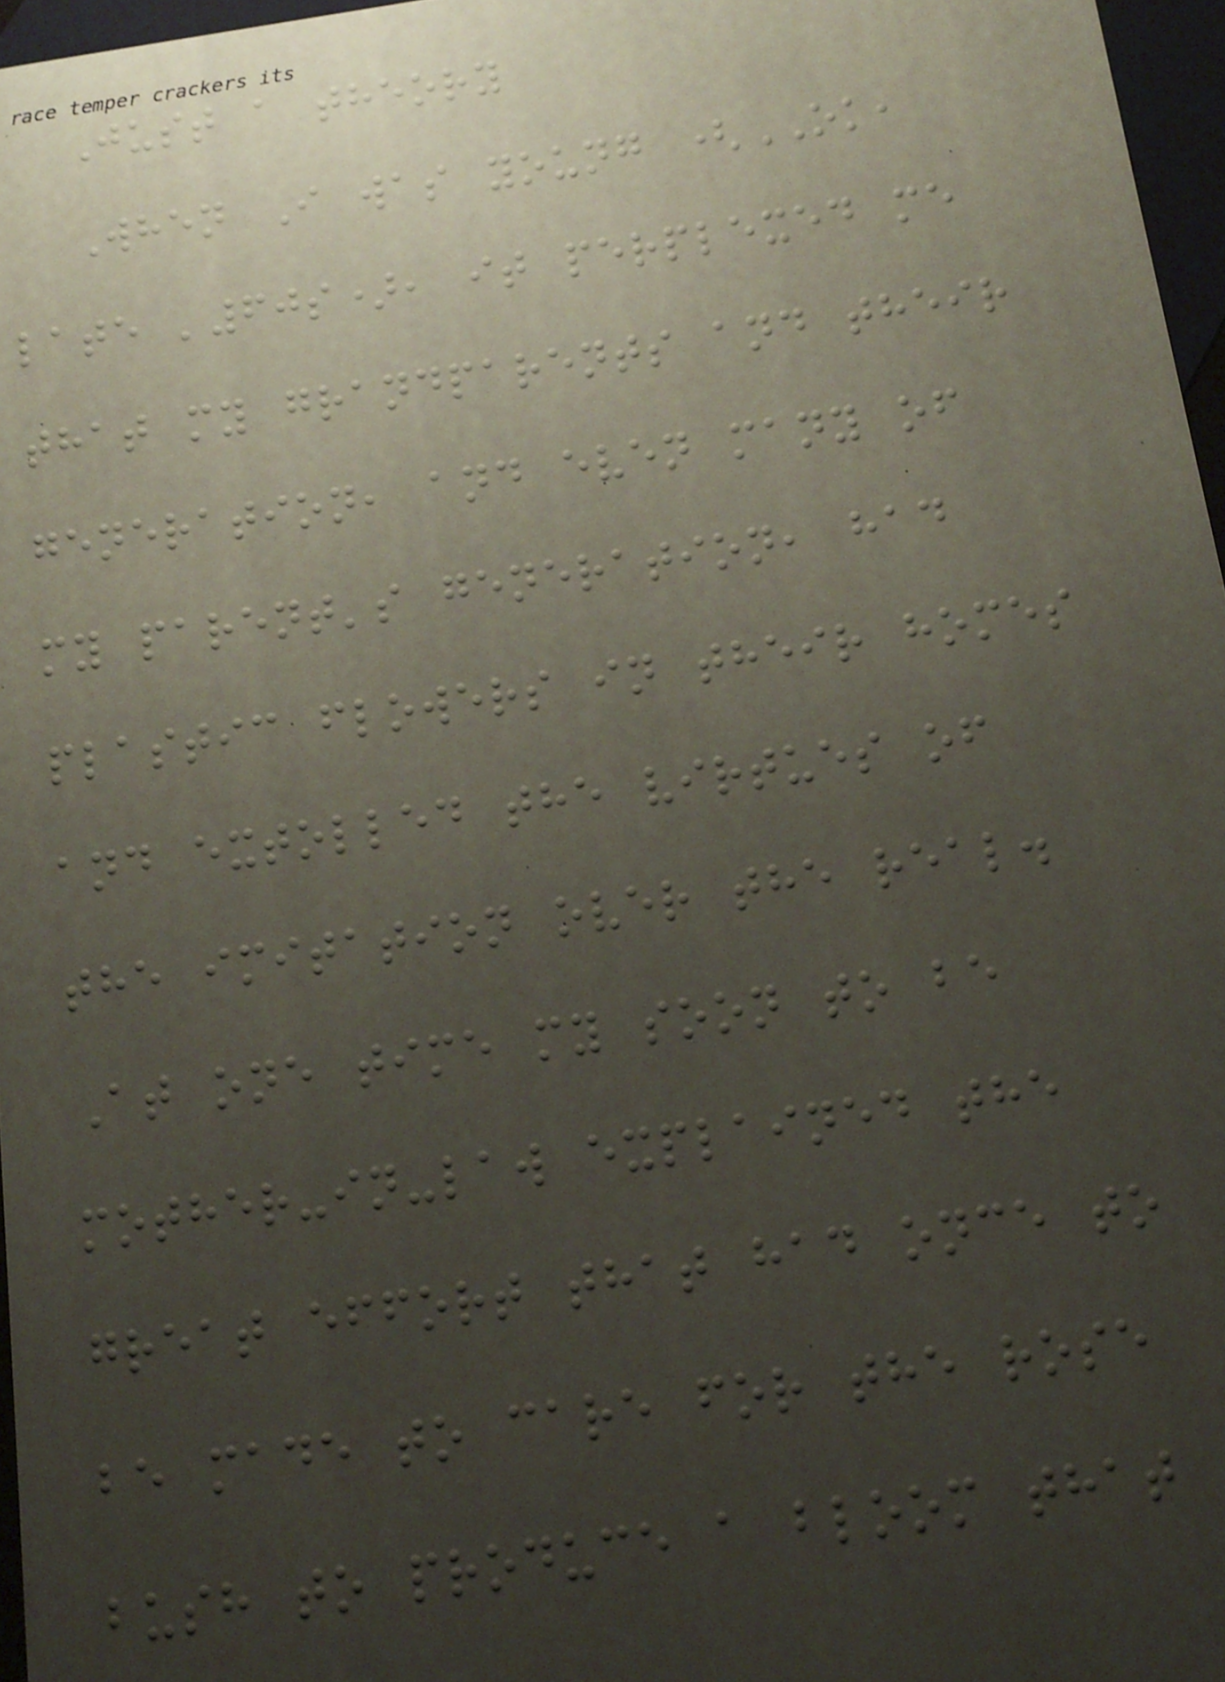Just a theory
When I was young (OK,
late '60s), it perplexed me
that my grandparents and their
generation, and even many of
my parent's generation, had
plastic flowers in their homes
and extolled the virtues of
the imitation over the real.
At one time my soon to be
mother-in-law explained the
great effort that had once to
be made to care for the rose
bush to produce a bloom that
